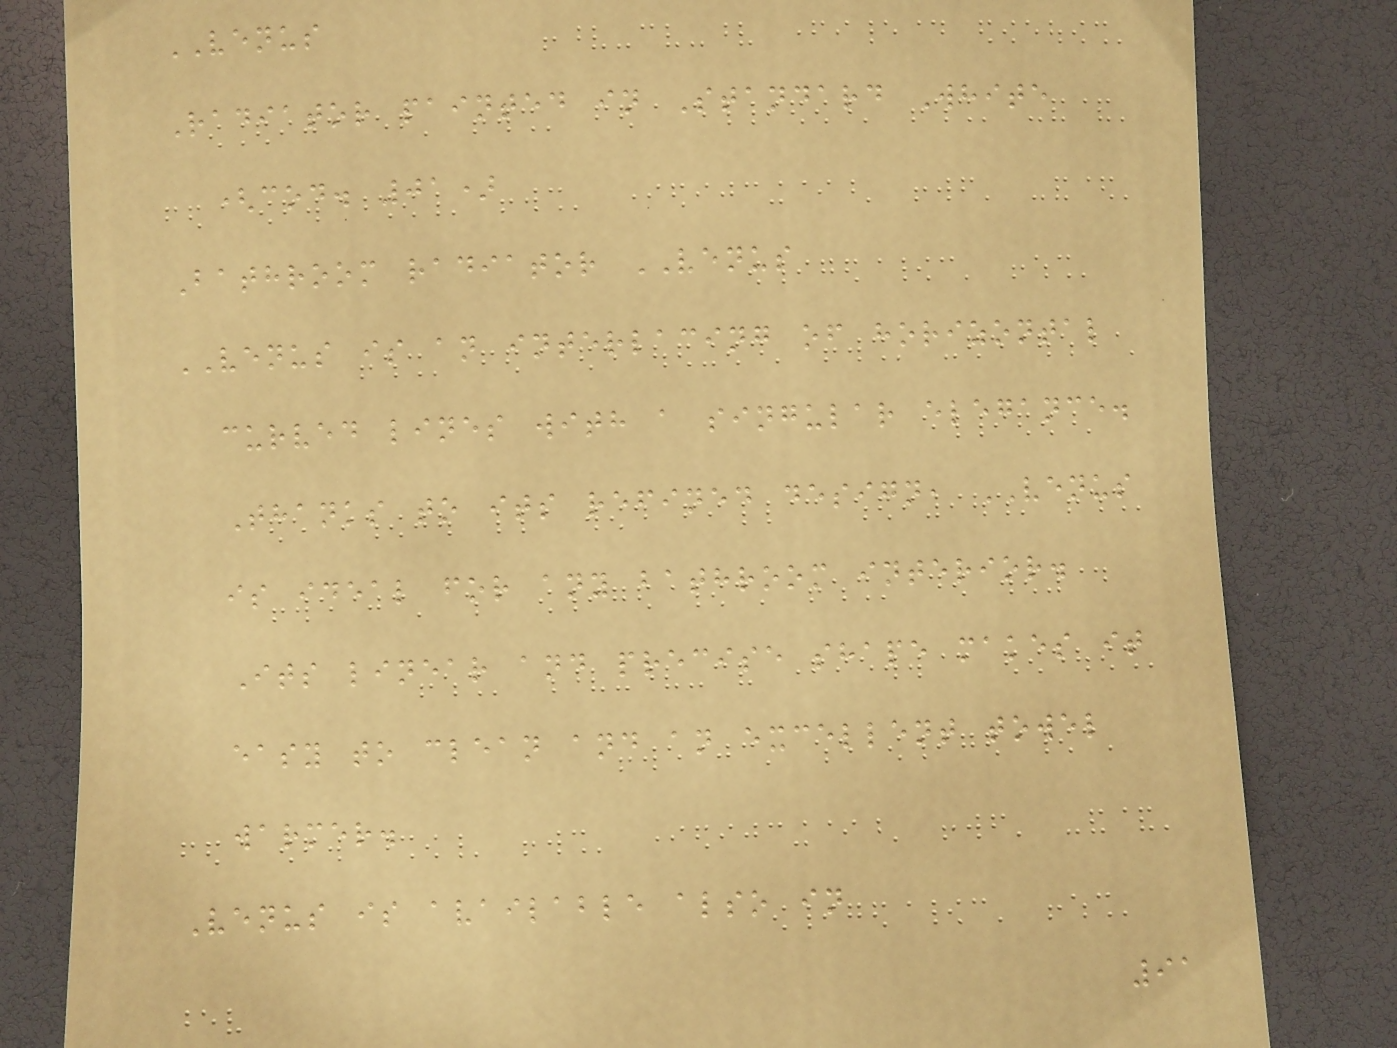VENUS
Radiator painted in Standard White
(cod. 01)
Bathroom radiator VENUS
VENUS is an interlacing of horizontal
curved lines with a singular elegance.
Thanks to its refined design, VENUS
is ideal for any bathroom interior.
Its linear and precise shape makes it
easy to clean and an excellent towel
warmer.
Venus is available also in
91
